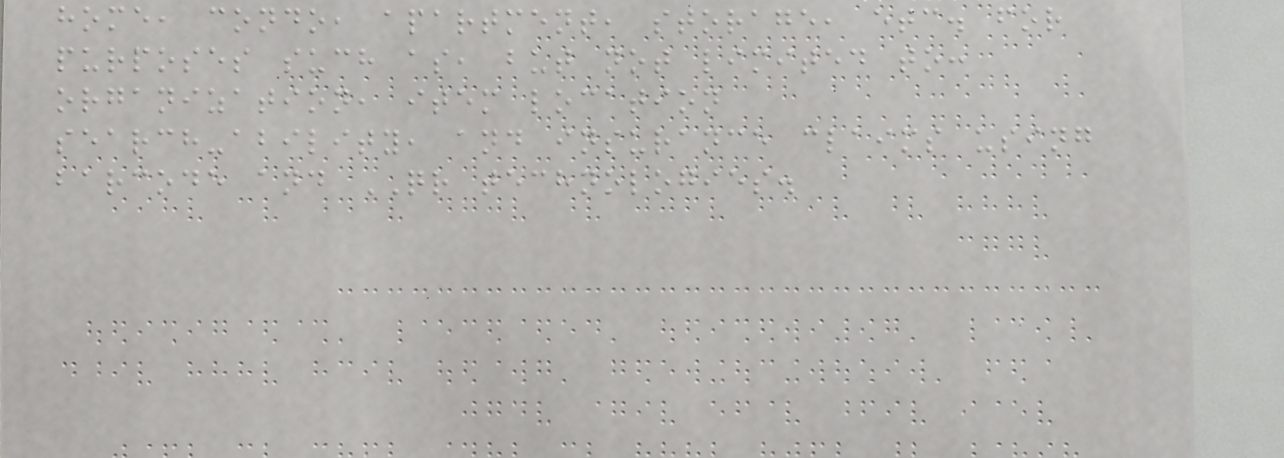home, condo, apartment, storage, etc. for
purposes such as, but not limited to:
organization, item location
search-ability, and insurance claims using
barcode and QR technologies.
